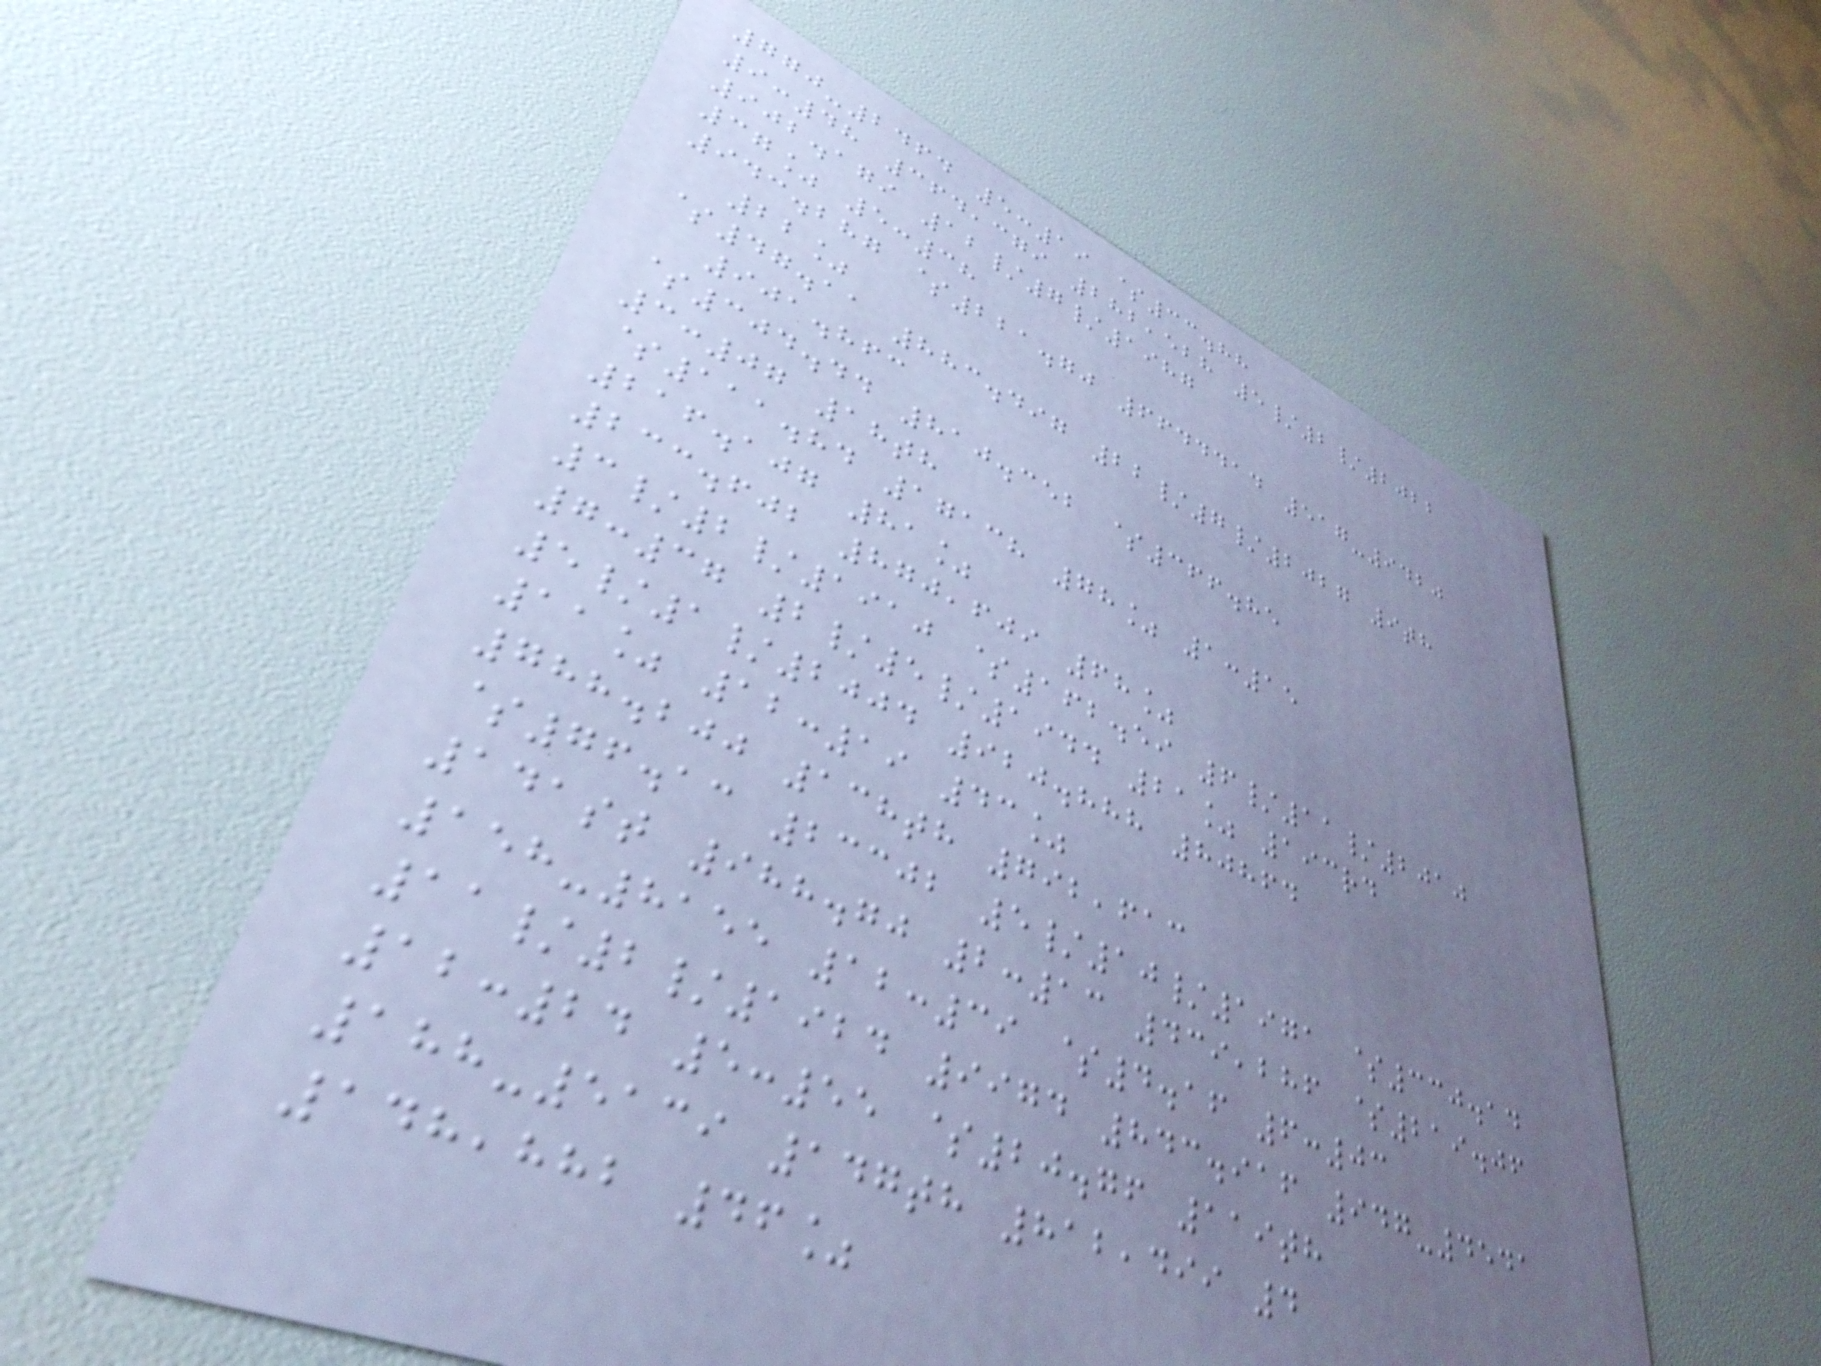770-2464 5:19 $33.88
9:48 364,379 282,528 5/2/2022
902.179 12/7/1987
37% 5:38
943.287 $221.70 6644414 517-9420
22%
$47.11 883.497 22/7/2027 9th
901.863
$304.44 810.352 $366.85
3:07 18th
$111.84 17138 78% 1:15
216.107 81%
233.602 870,609 68%
3/2/1910 $162.59 6/11/2010
7:37 2/5/1944 21% 193rd
5/1/2004 920.888 80864
11% 12:19 43%
788.200 138th 792,613
$76.13 23302 5/10/1971 $330.14
141st 988.70 2:13 439,286 $219.06
158-8155 12:39 $4.16 6:03
11/2/1924 9974 843.916 947-4541
12:24 5:55 $20.76 119th
188-5139 147th 812,499 4
148,882 46%
